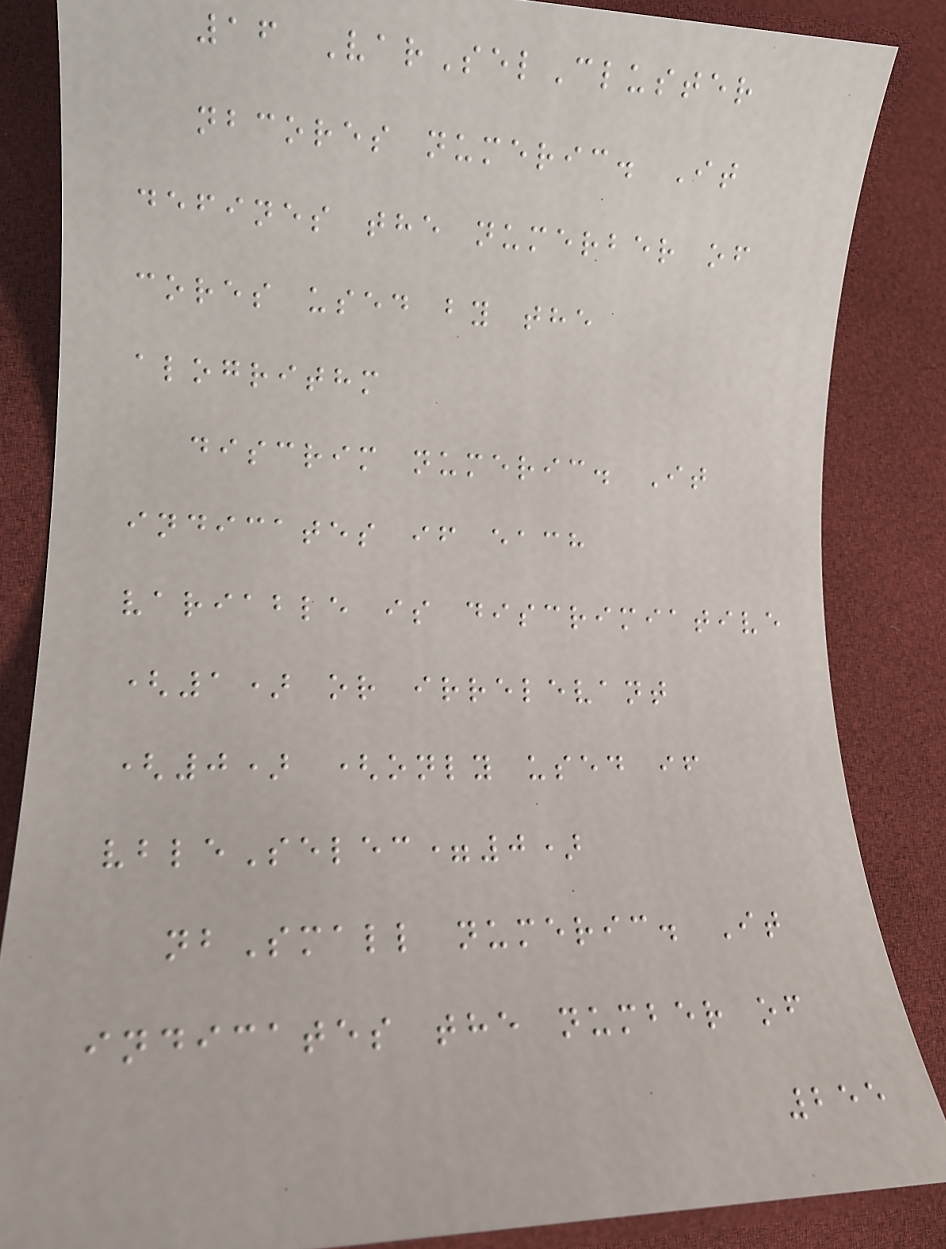16 VarSelCluster
nbcores numeric. It
defines the numerber of
cores used by the
alogrithm
discrim numeric. It
indicates if each
variable is discrimiative
(1) or irrelevant
(0) (only used if
vbleSelec=0)
nbSmall numeric. It
indicates the number of
255
